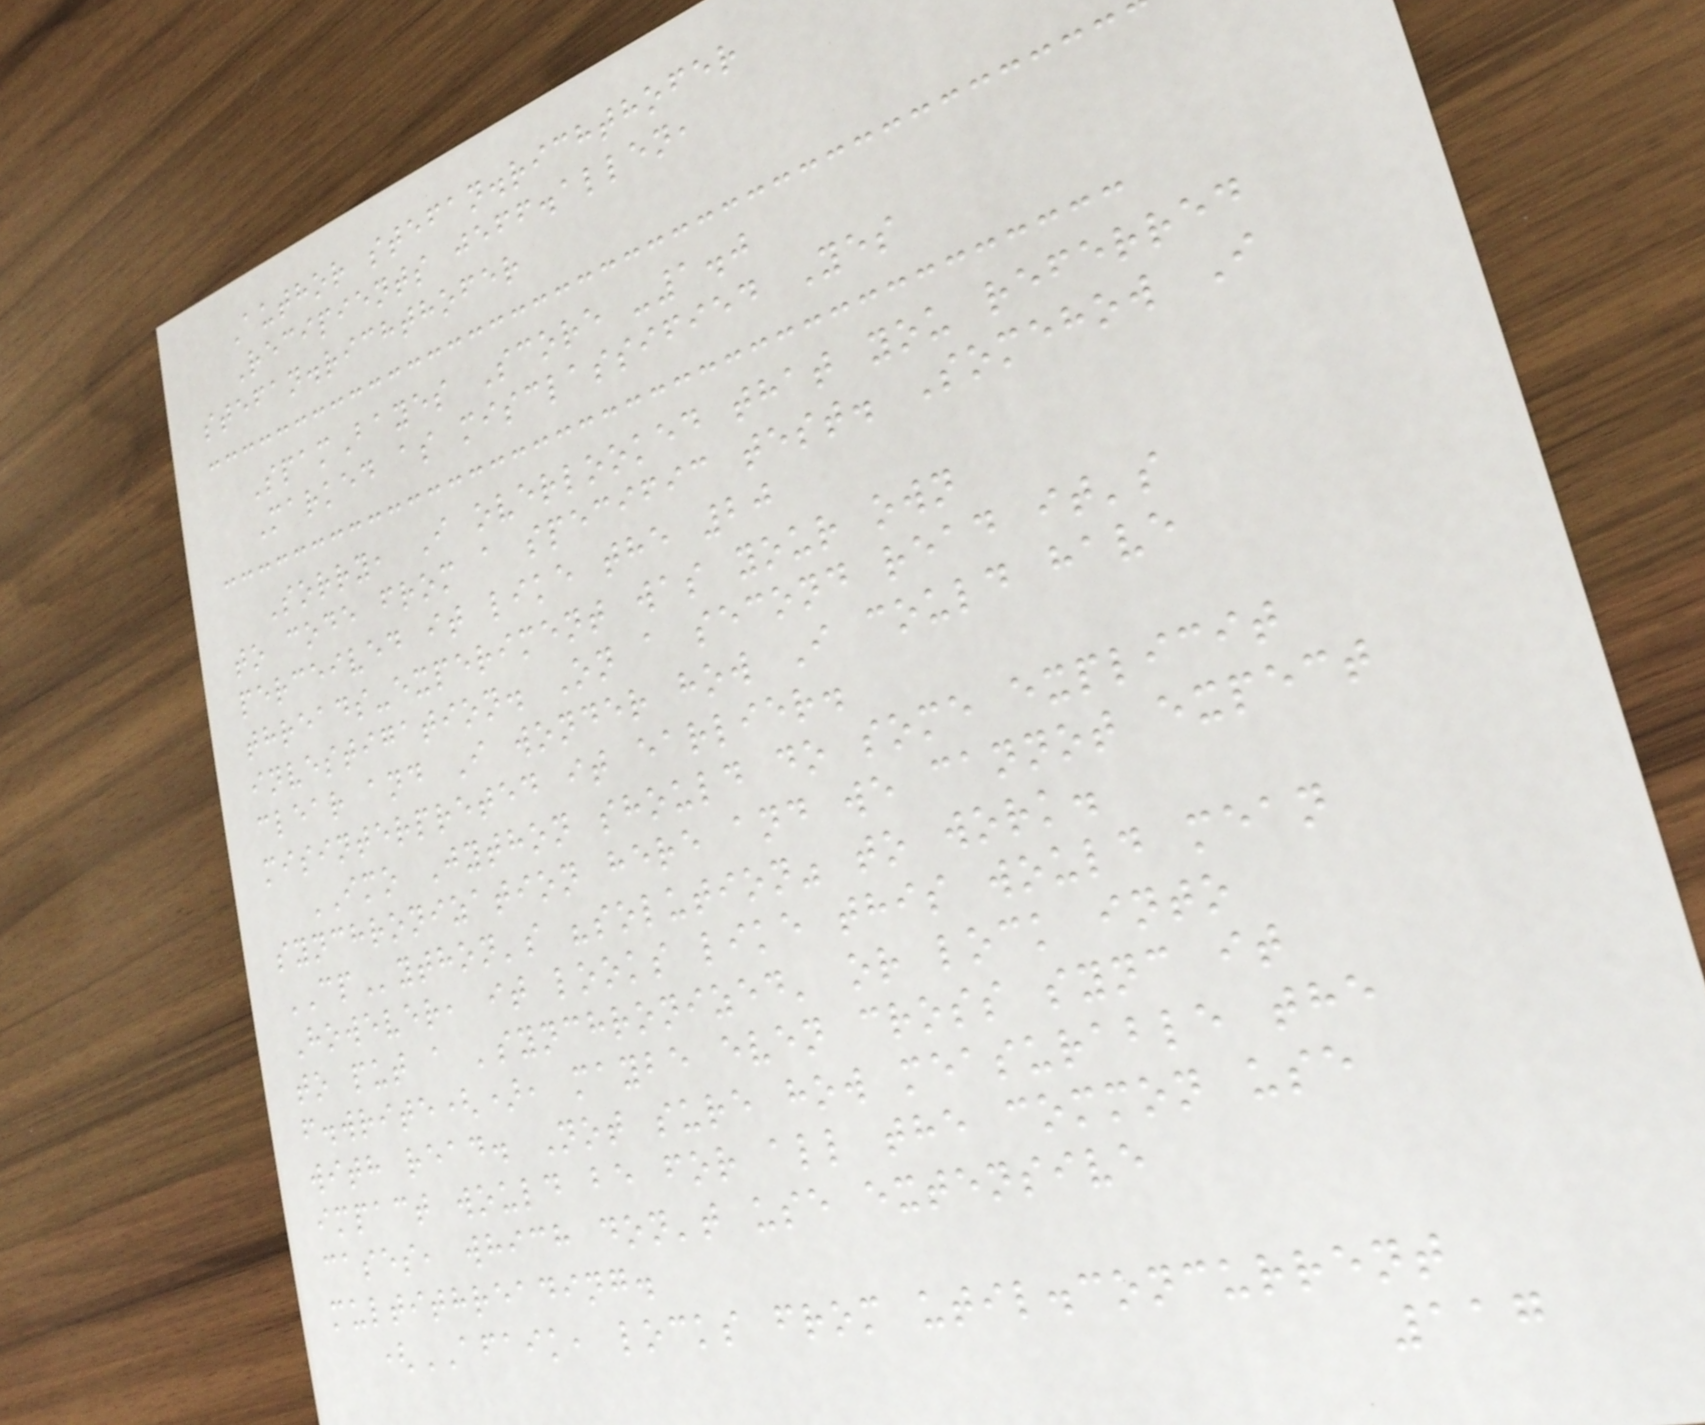Author stefan.richthofer
Recipients jeff.allen,
stefan.richthofer
SpamBayes Score -1.0
Marked as misclassified Yes
Sorry, I overlooked that you referred
to code from a specific test. Somehow I
perceived it like the 20
threads-experiment was your own
investigation. On a second read it's
clear and I wonder how I could have
misinterpreted it earlier.
IMO Jython should do some explicit
synchronization here and we cannot expect
CPython's "solution" to work.
However, it looks like this would mean
to put a 'synchronized' or lock into
f.write(), maybe even cross sync it
with read. Not sure how measurable the
impact would be for all the common use
cases, which don't use extensive
multithreading.
(AFAIK, locks from util.concurrent
117
